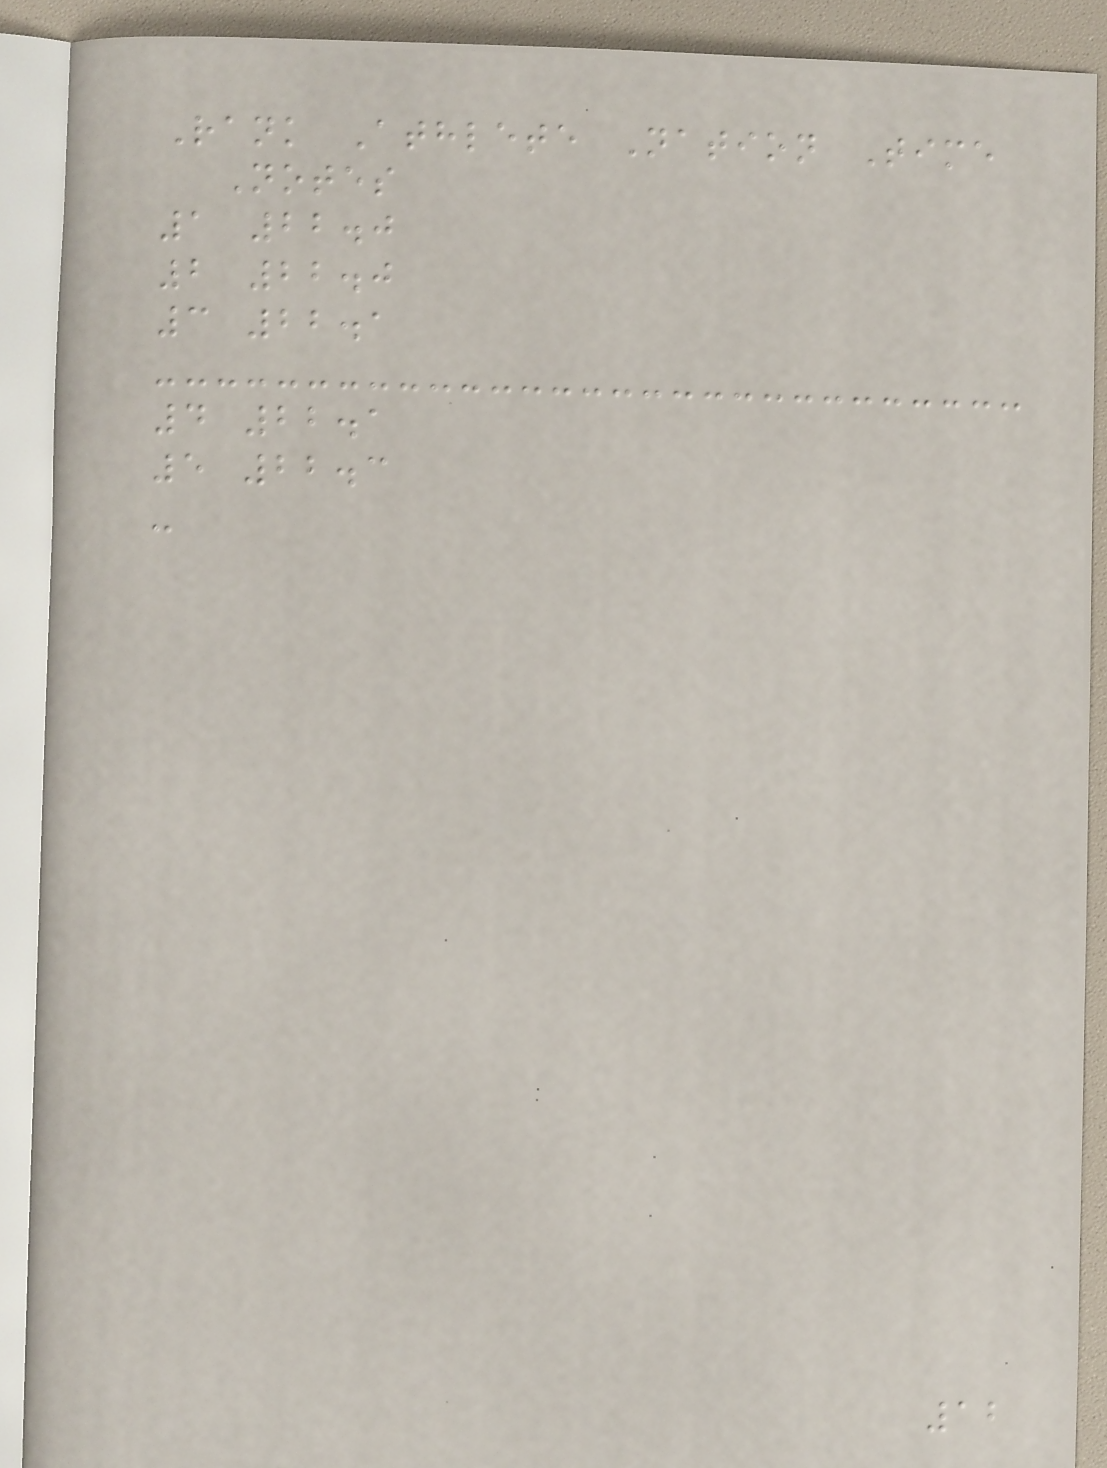Rank Athlete Nation Time
Notes
1 22.0
2 22.0
3 22.1
4 22.1
5 22.3
-
12
